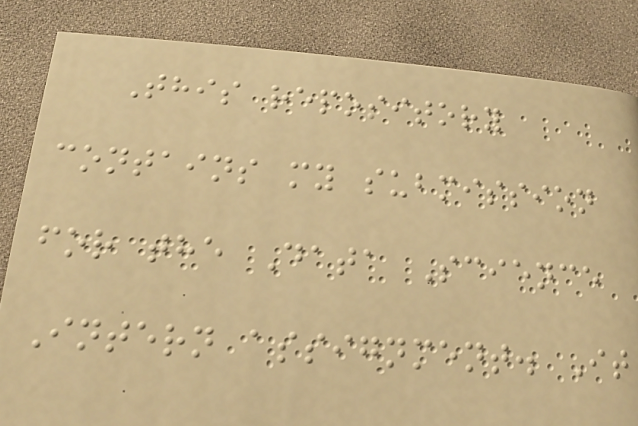This repository
contains my submission
for the Data Science
Intern assignment. It
